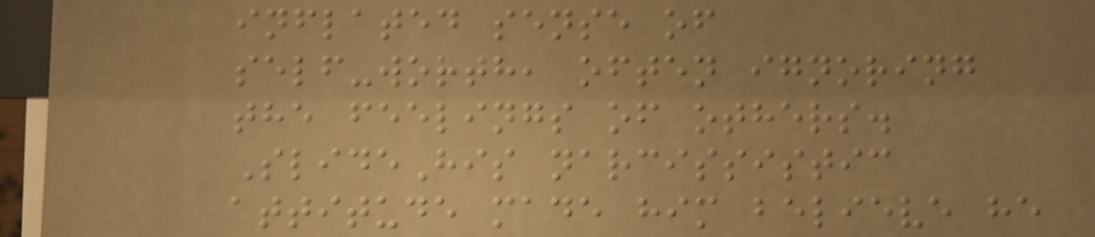inflated sense of
self-worth, often ignoring
the feelings of others.
SlideHis narcissistic
attitude made him believe he
